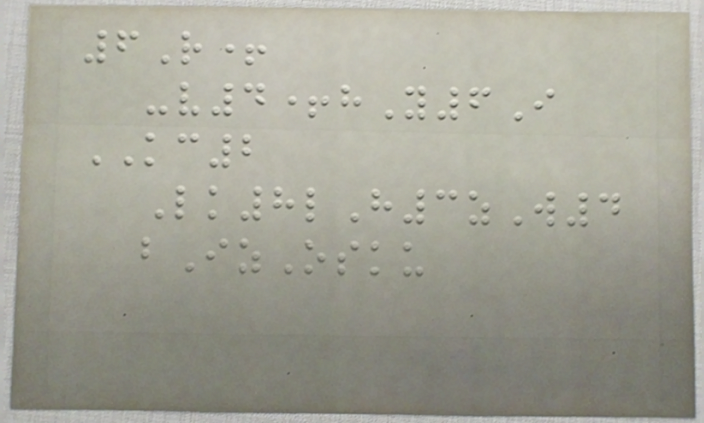6R+
-v4+hY6I
KC2
Lk8lH3zW4
bIzOsku
